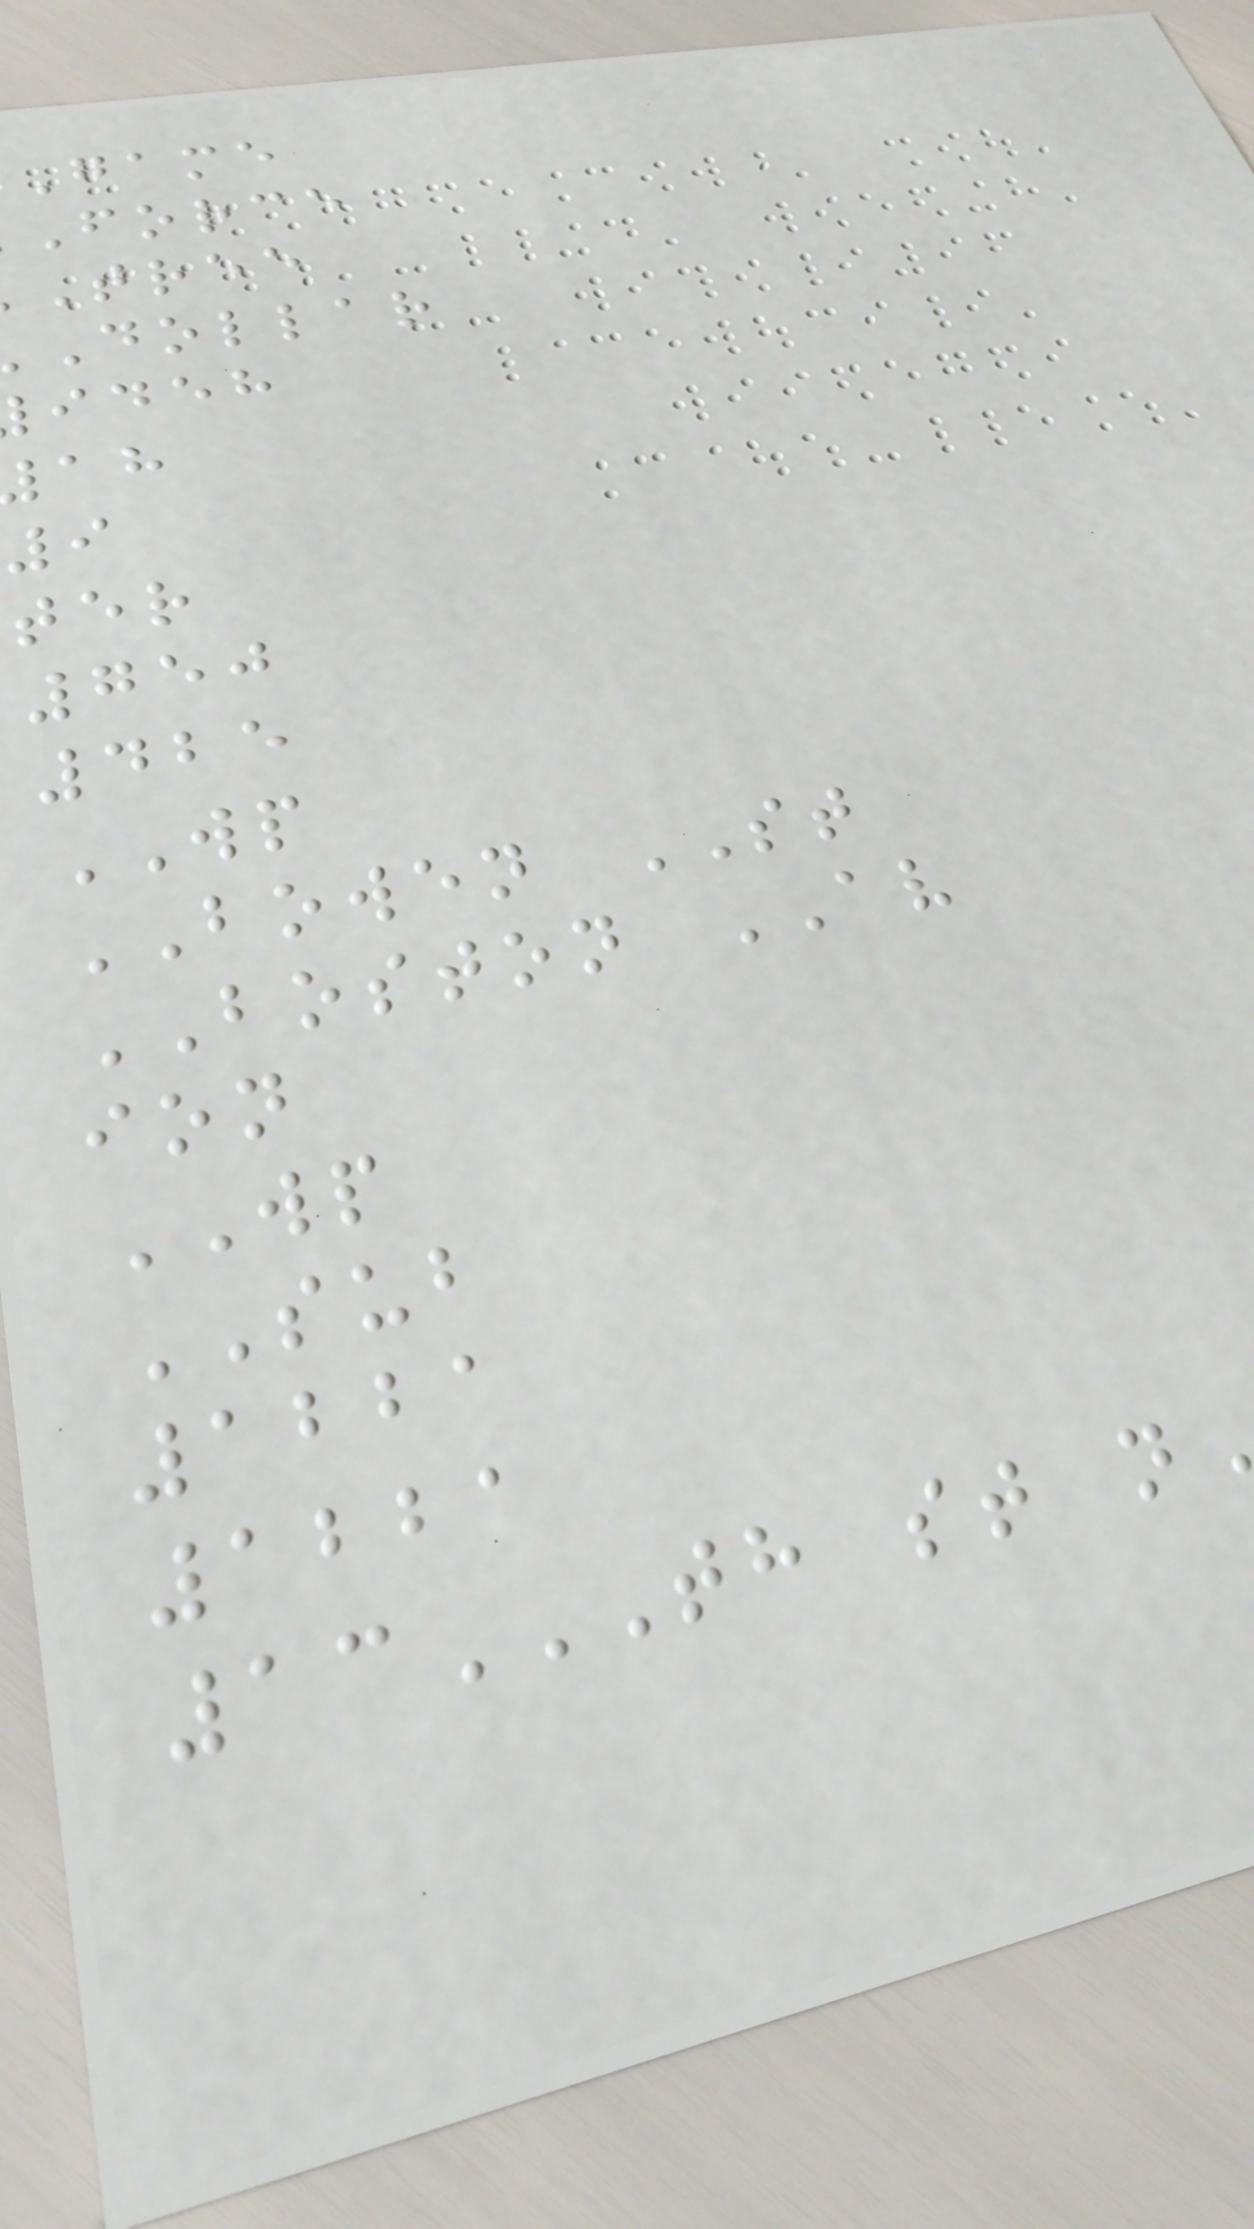game
force
tree
dollar
ideh
9
ter
750
425
WP
BOWEN ST
BOSTON AV
ion
WP
SUB
1221
1221
